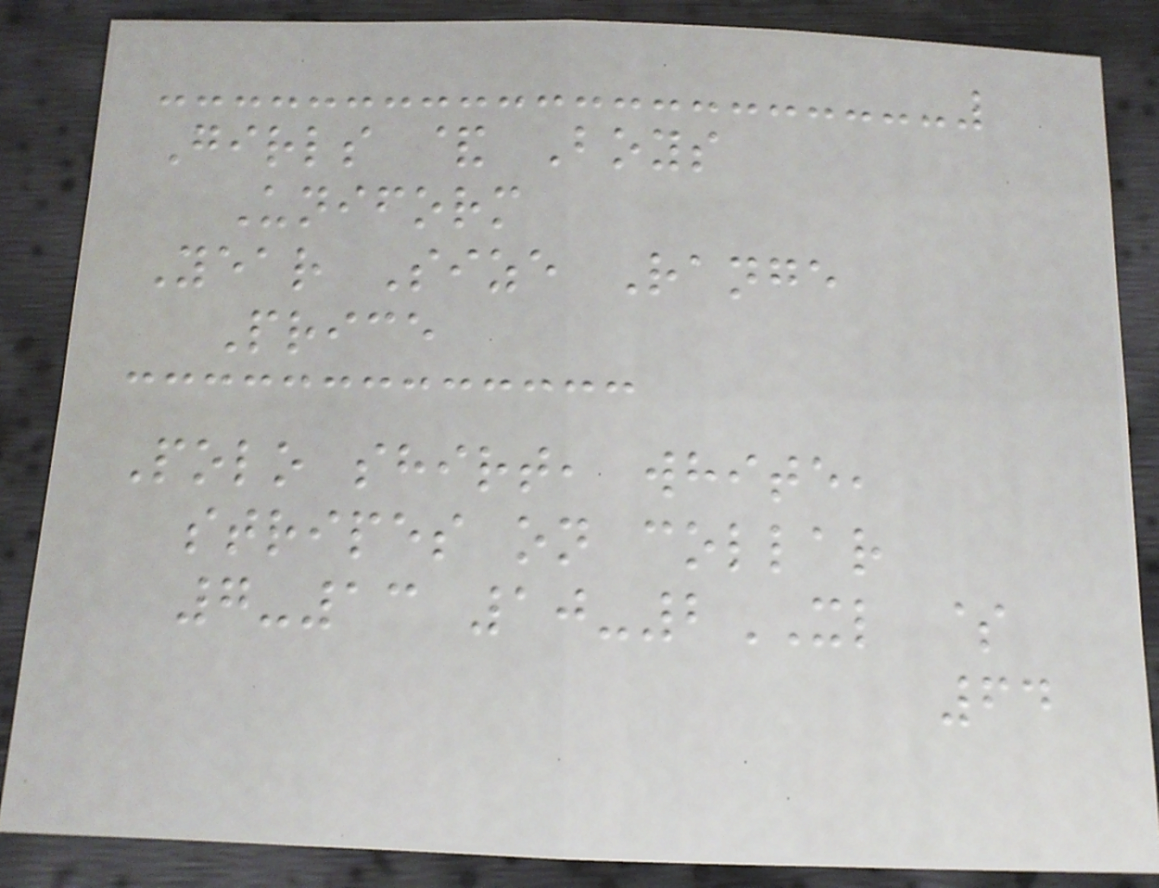Girls & Boys
Uniform
Year Size Range
Price
Polo shirt, white,
stripes on collar
7-13 10-2XL $
64
